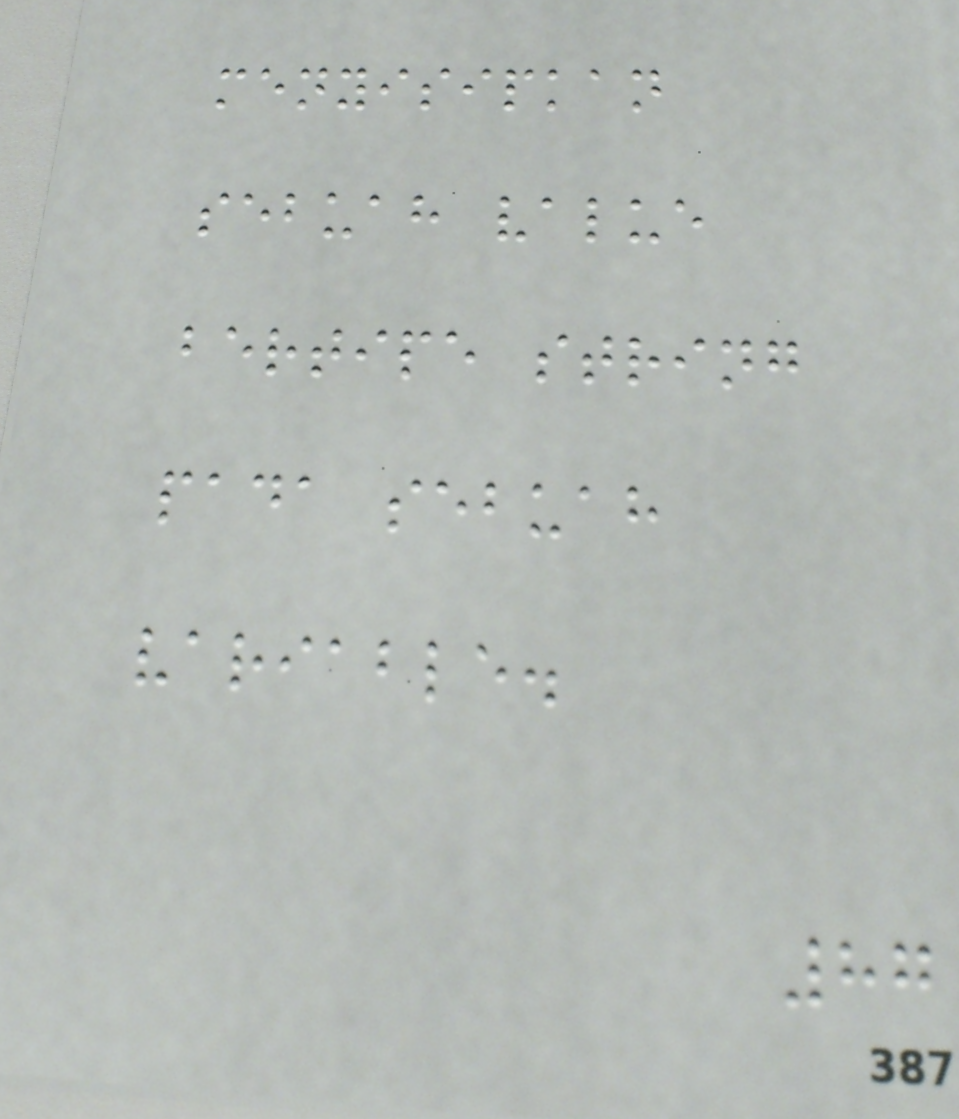menyisipkan
sebuah value
bertipe string
pada sebuah
variable.
87
